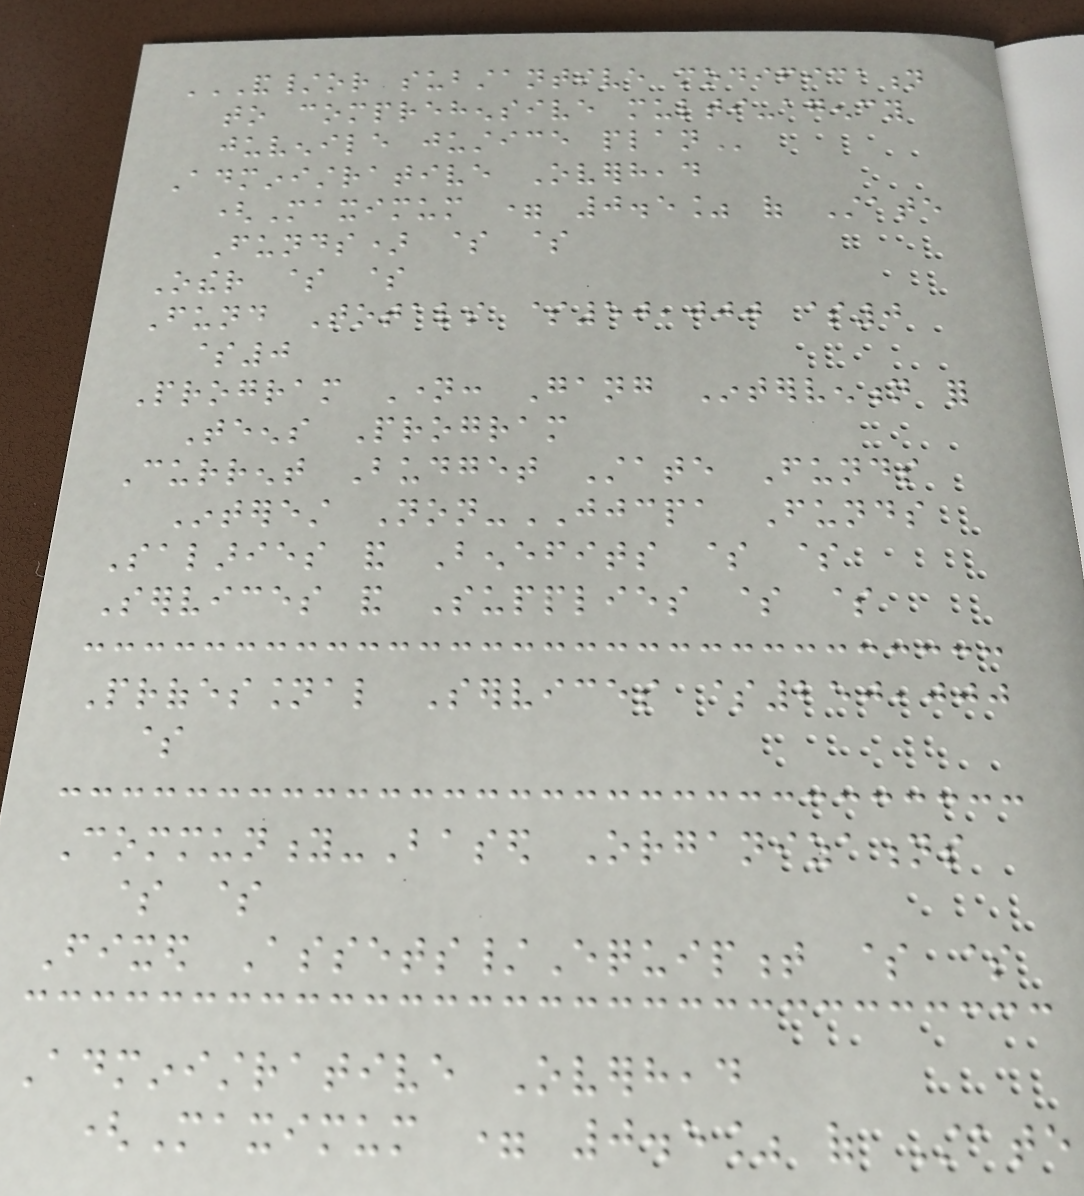AND/OR SUBSTANTIVE MODIFICATION
TO COMPREHENSIVE MULTI-AGENCY
JUVENILE JUSTICE PLAN
Administrative Overhead
(Maximum = 0.5% of State
Funds) $ $
Other $ $
Fund Totals $50,000 $0
$0
Program Name: Gang Intervention for
Teens Program
Current Budget State Funds
Interest Non-JJCPA Funds
Salaries and Benefits $ $
Services and Supplies $ $
Professional Services $250,000
$
Community-Based Organizations
$ $
Fixed Assets/Equipment $ $
Administrative Overhead
(Maximum = 0.5% of State
